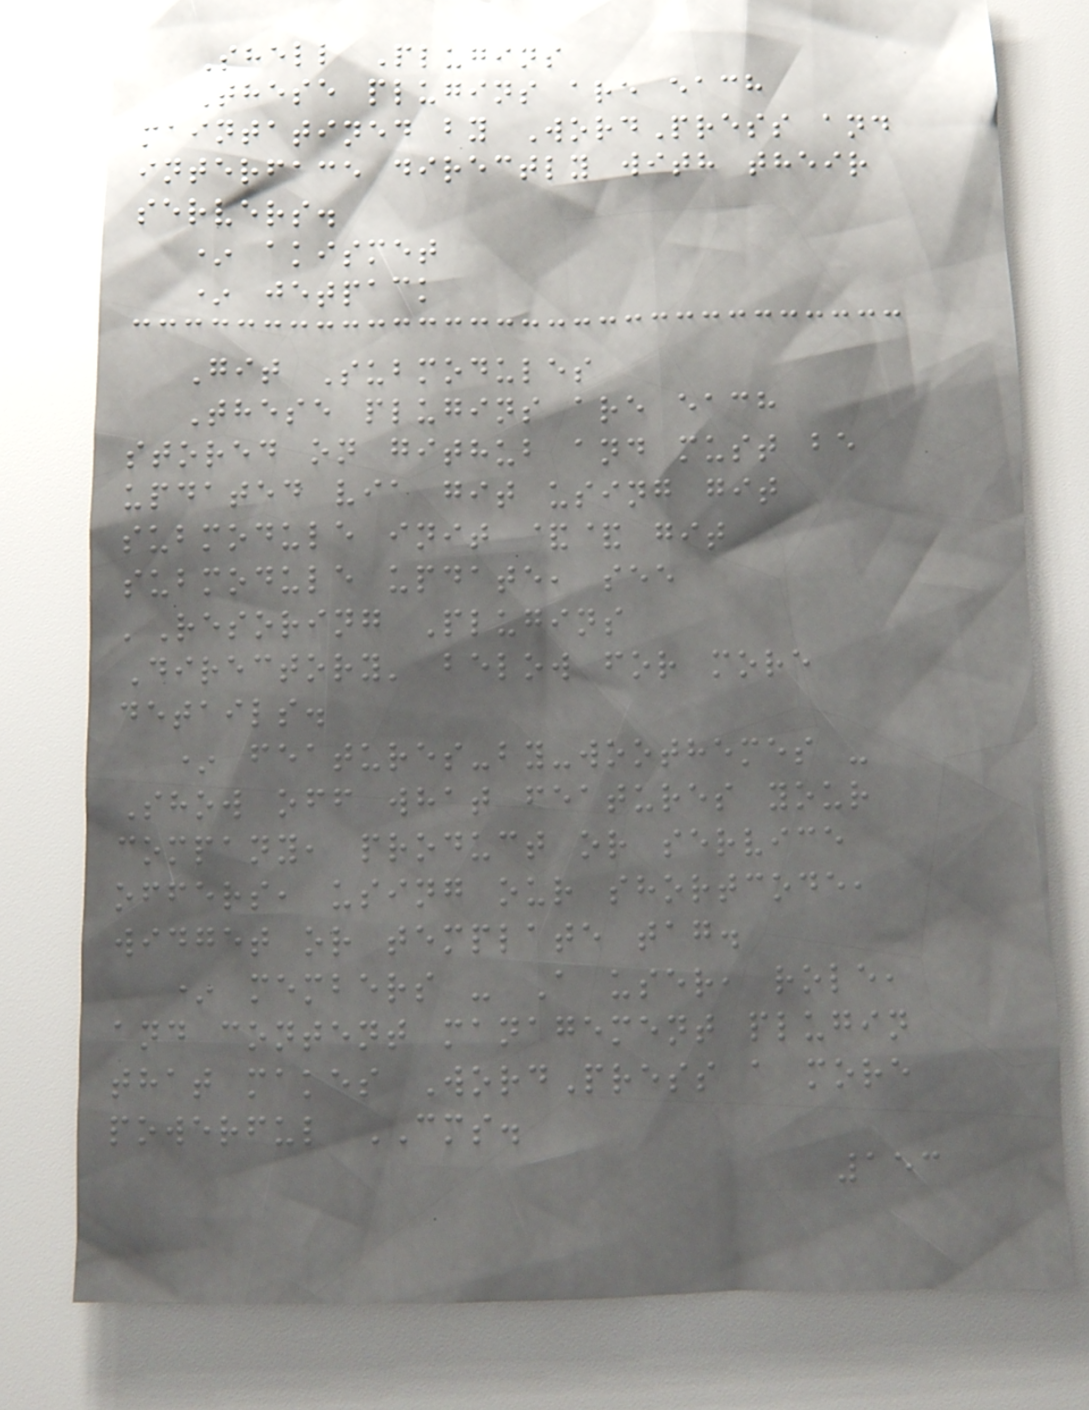Shell Plugins
These plugins are each
maintatined by WordPress and
interface directly with their
servers.
* akismet
* jetpack
Git Submodules
These plugins are each
stored on github and must be
updated via git using git
submodule init && git
submodule update, see
'Resoring Plugins
Directory' below for more
details.
* features-by-woothemes -
Show off what features your
company, product or service
offers, using our shortcode,
widget or template tag.
* members - A user, role,
and content management plugin
that makes WordPress a more
powerful CMS.
153
